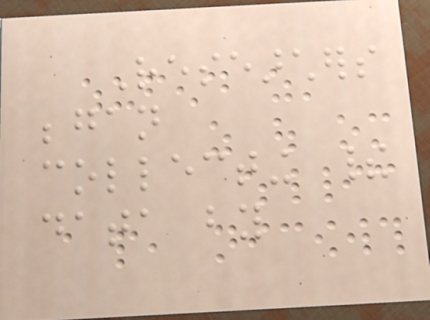Researchers
began
collecting their
data by
